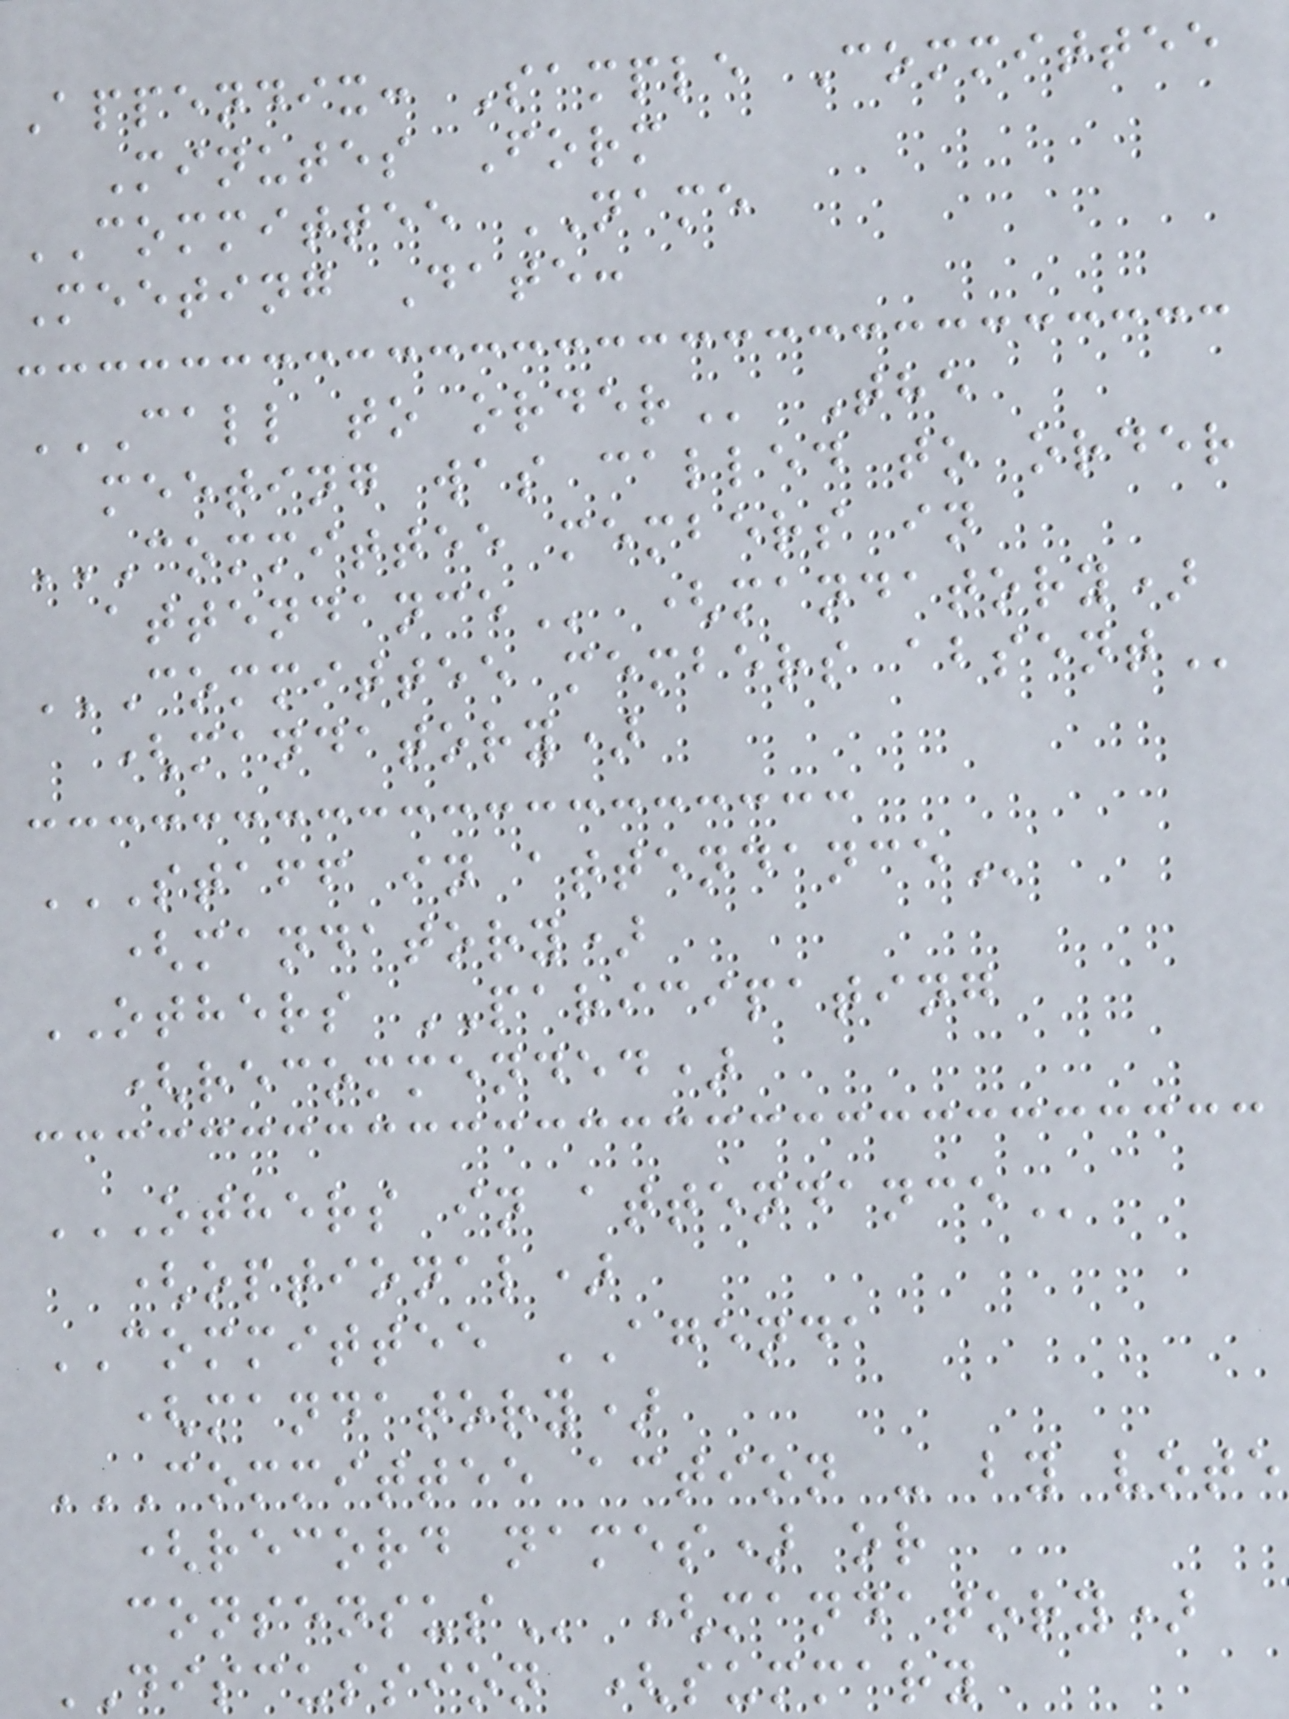Appendix: Sample Committee
Minutes Form
COMMITTEE NAME
Meeting Date:
CALL TO ORDER The
meeting was called to order
COMMITTEE MEMBERS IN
(mandatory)
COMMITTEE MEMBERS ABSENT
(mandatory)
STAFF IN ATTENDANCE
(mandatory)
OTHERS PARICIPATING
(recommended)
OTHERS IN ATTENDANCE
(optional)
COMMITTEE AGENDA
(mandatory)
COMMITTEE ACTION - BY VOTE
(record names) or
(mandatory)
DISCUSSION (summary
